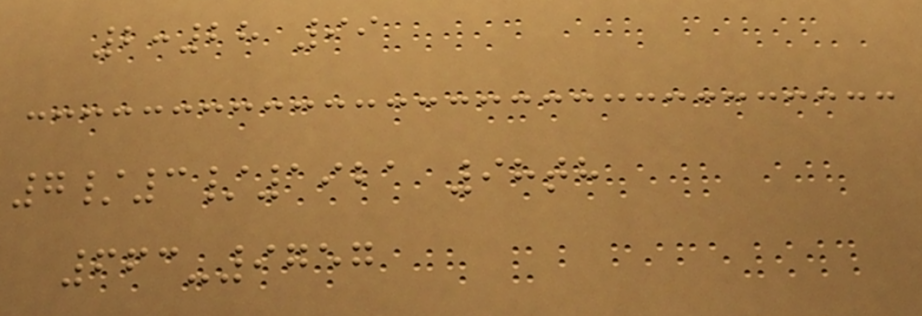2:28 99
7/3/1921 98th
663-9757
